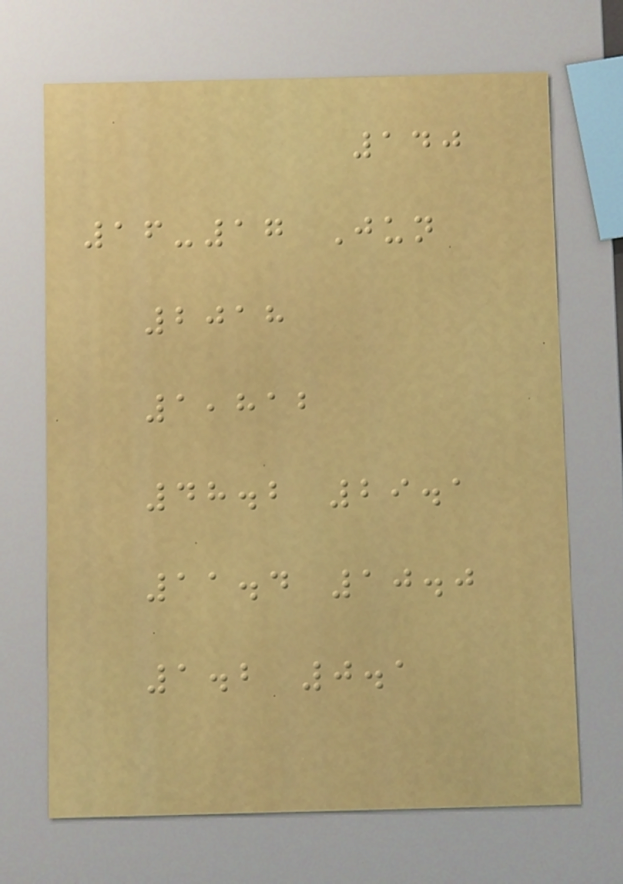140
16-17 Jun
2018
1,812
48.2 29.1
11.4 10.0
1.2 0.1
